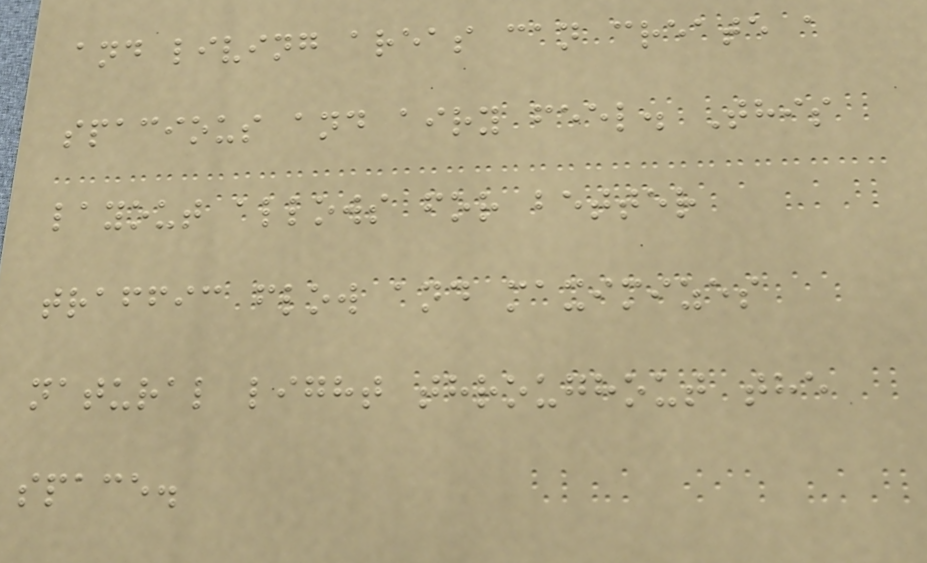and living areas can create a
spacious and airy feel. This
layout allows for better
traffic flow and maximizes
natural light throughout the
space.
